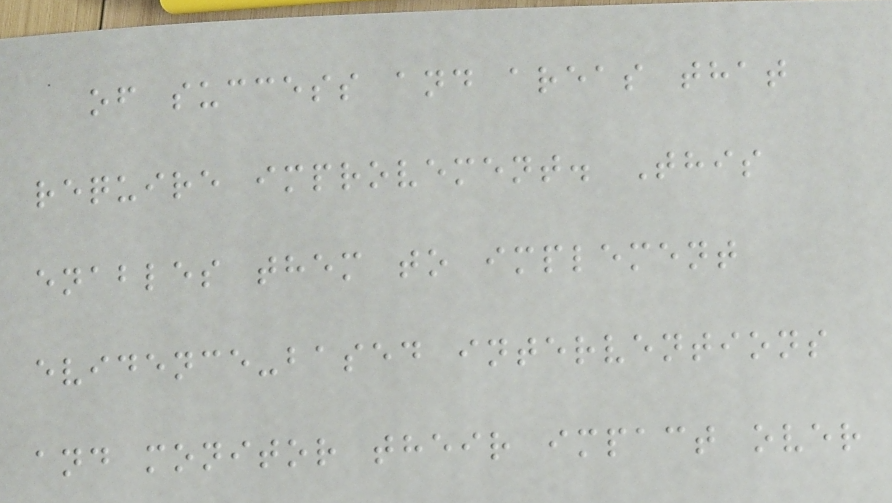of success and areas that
require improvement. This
enables them to implement
evidence-based interventions
and monitor their impact over
